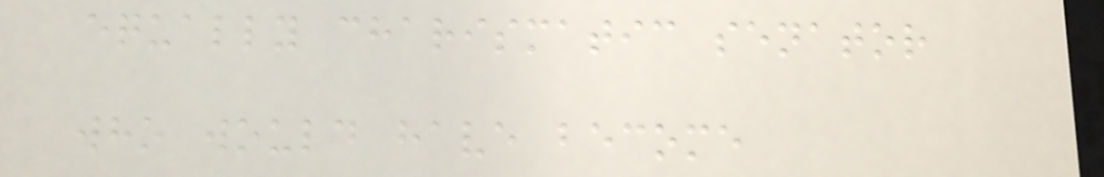equally charismatic senator
who would have become
